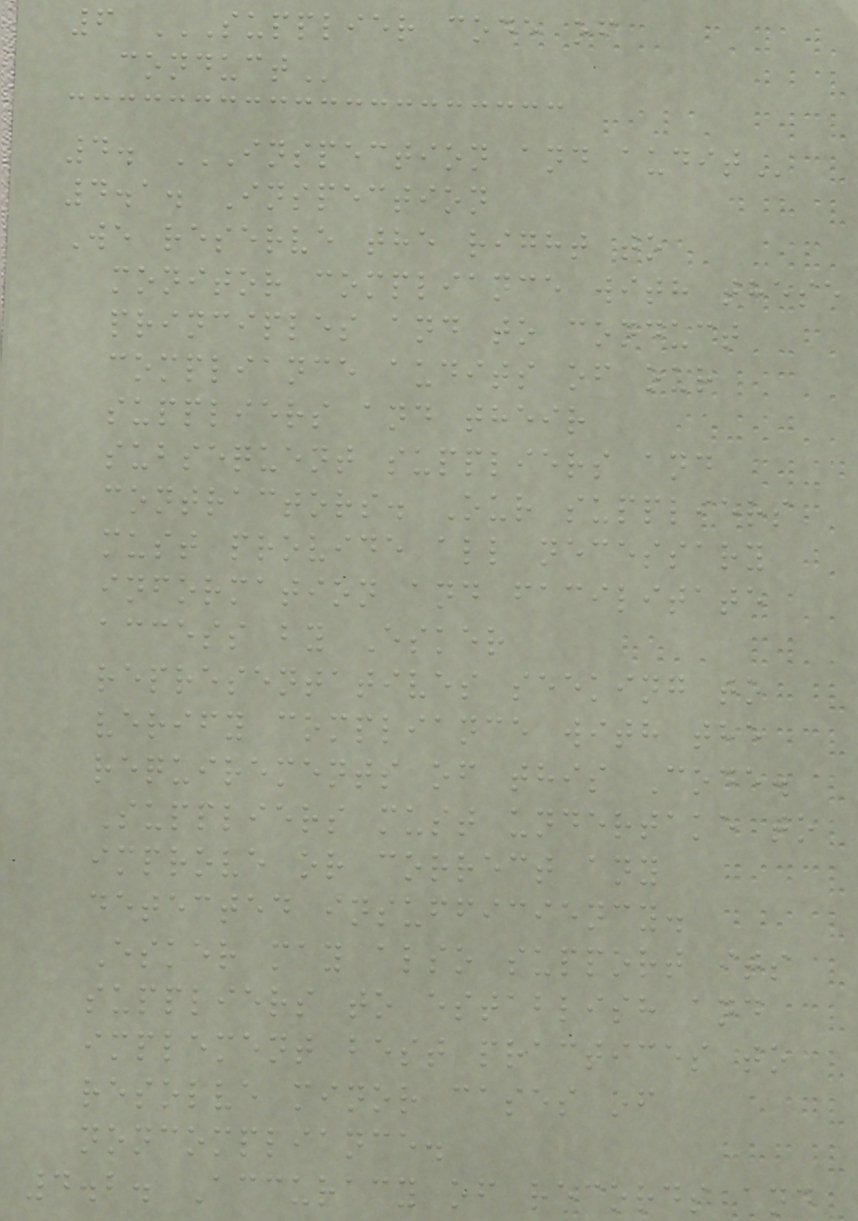6 SUPPLIER CODE OF
CONDUCT
4. INSPECTION AND AUDIT
4.1. Inspection
We reserve the right to
monitor compliance with these
principles and to conduct
compliance audits of our
suppliers and their
subsequent suppliers and
contractors. Our suppliers
must provide all necessary
information and facilitate
access by Esker
representatives seeking to
verify compliance with the
requirements of this Code.
Suppliers must undertake to
improve or correct any
detected insufficiency.
Esker may also support its
suppliers to establish and
implement best practices to
resolve minor cases of
noncompliance.
4.2. Accuracy of records and
